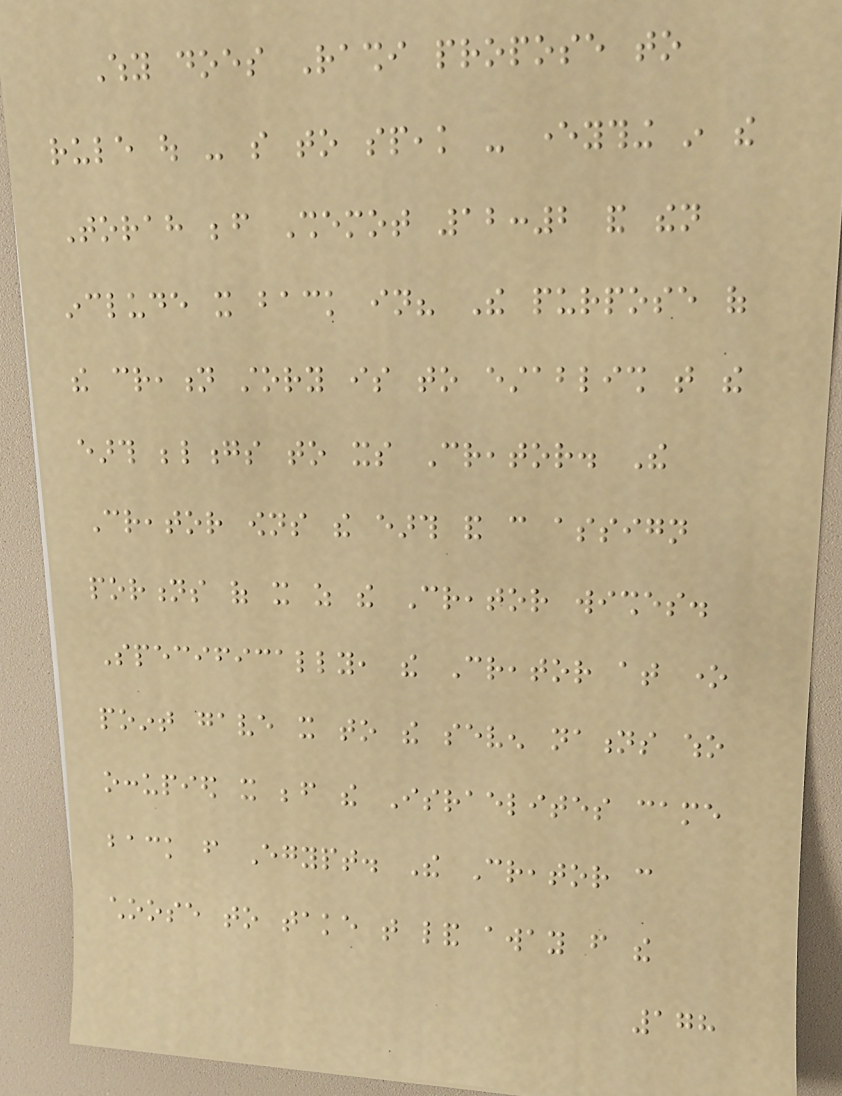Why does Rashi propose to
rule out - so to speak - everything in the
Torah before Shemot 12:2 and then
include it back in? The purpose of
the creation story is to establish that the
earth belongs to its Creator. The
Creator owns the earth and can assign
portions of it as the Creator wishes.
Specifically, the Creator at one
point gave it to the seven nations who
occupied it before the Israelites came
back from Egypt. The Creator can
choose to take that land away from the
178
